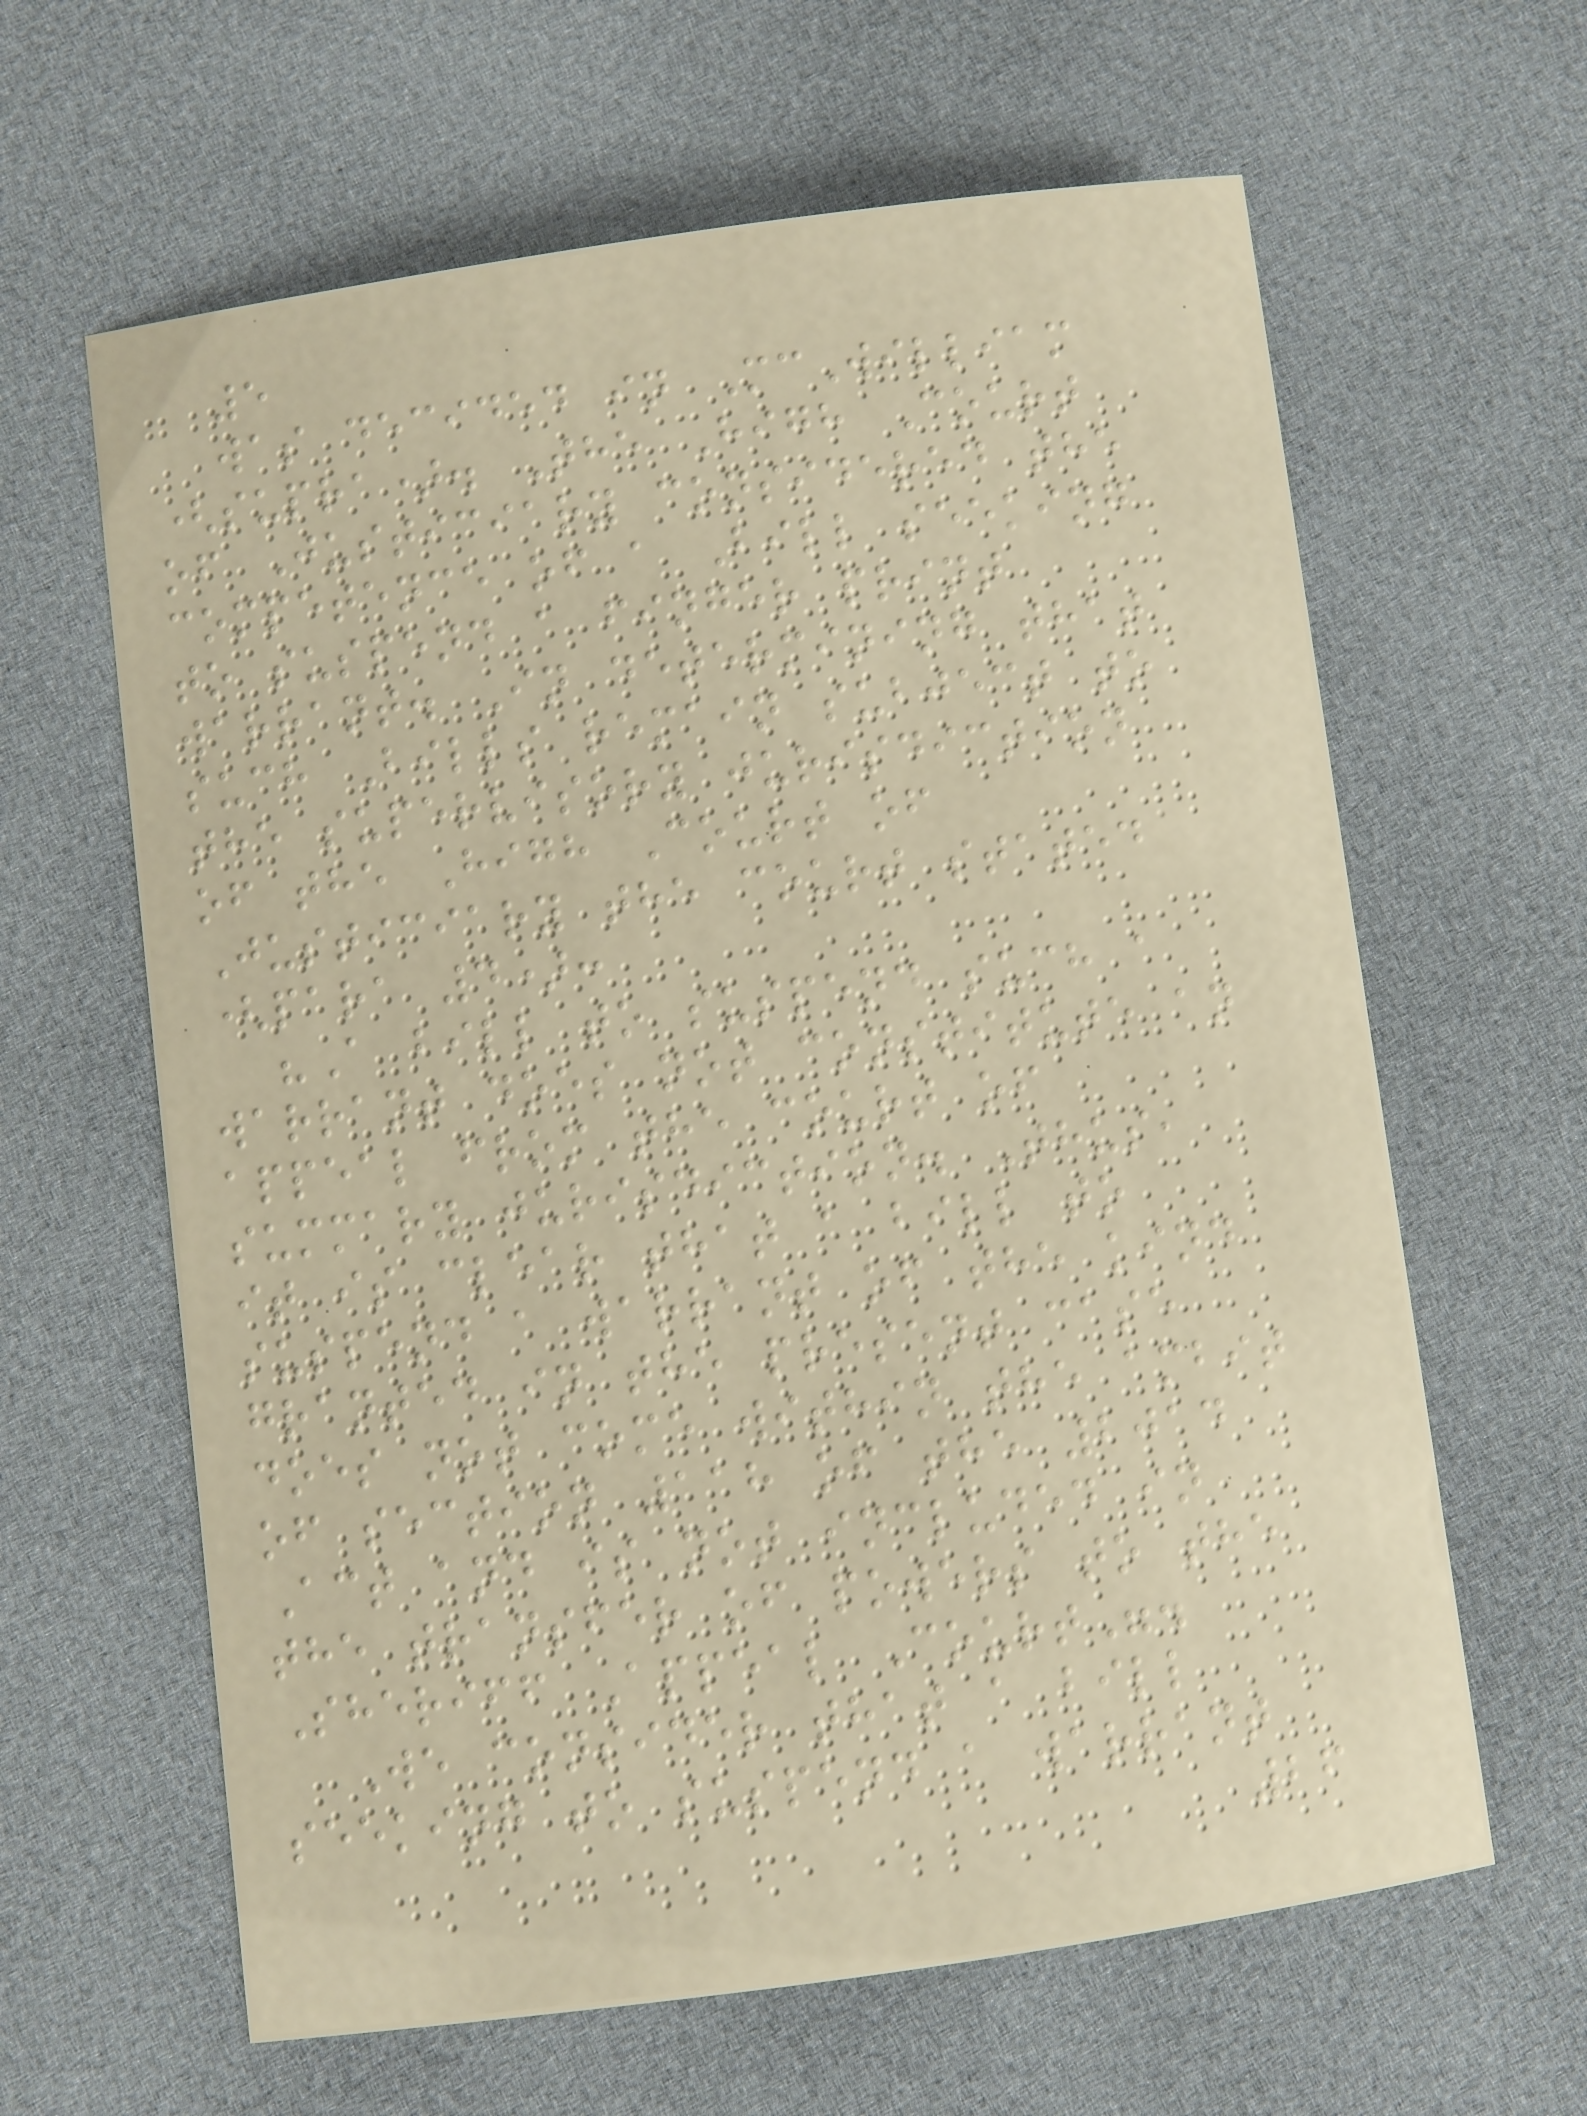5
was decided in McWilliam
(supra). The High Court
of Justiciary considered the
competence of a Bill seeking
to suspend a finger print
warrant. In determining that
such Bills remain subject to
the supervisory jurisdiction
of the High Court of
Justiciary the court stated
(para 4):
"A bill to suspend such a
warrant does not constitute an
appeal from the court of
summary jurisdiction. Thus,
it is clear that a bill to
suspend a warrant of the kind
granted in the present case
does not come within the ambit
of section 118 of the 2014
Act and is not included in
the transfer of powers to the
Sheriff Appeal Court".
We consider that a bill
seeking to suspend a warrant
26
